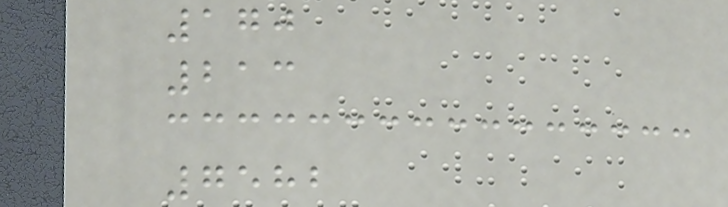170
213
7582
